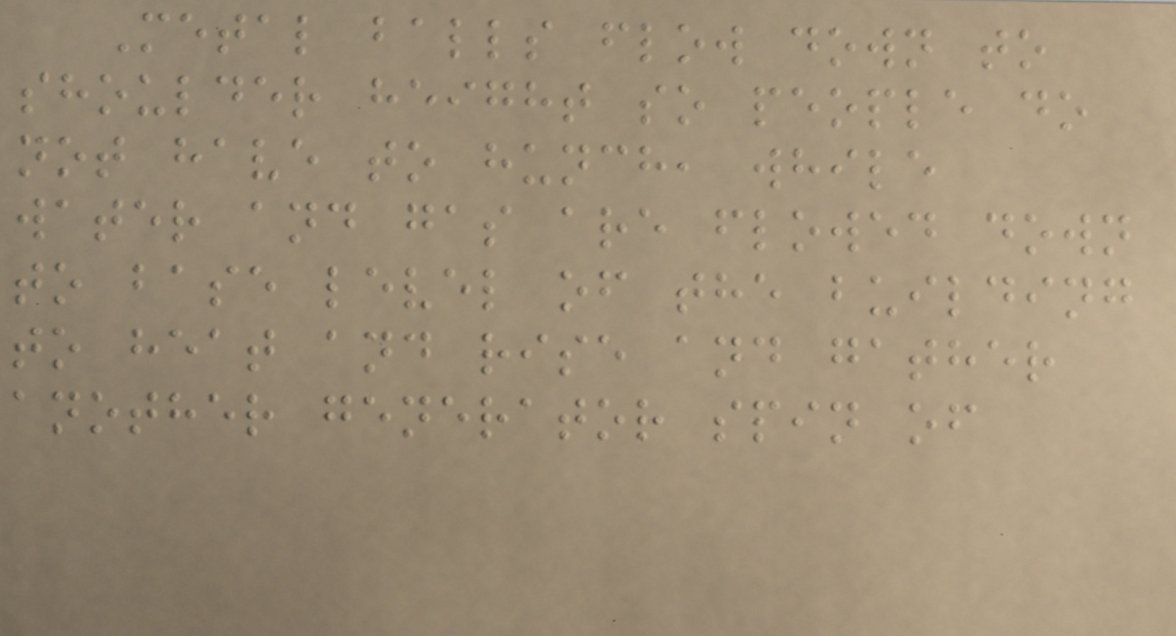Metal balls flow down to
shoulder height so people do
not have to hunch, while
water and gas are flowed down
to base level of the building
to heat and rise and gather
another generator spin of
